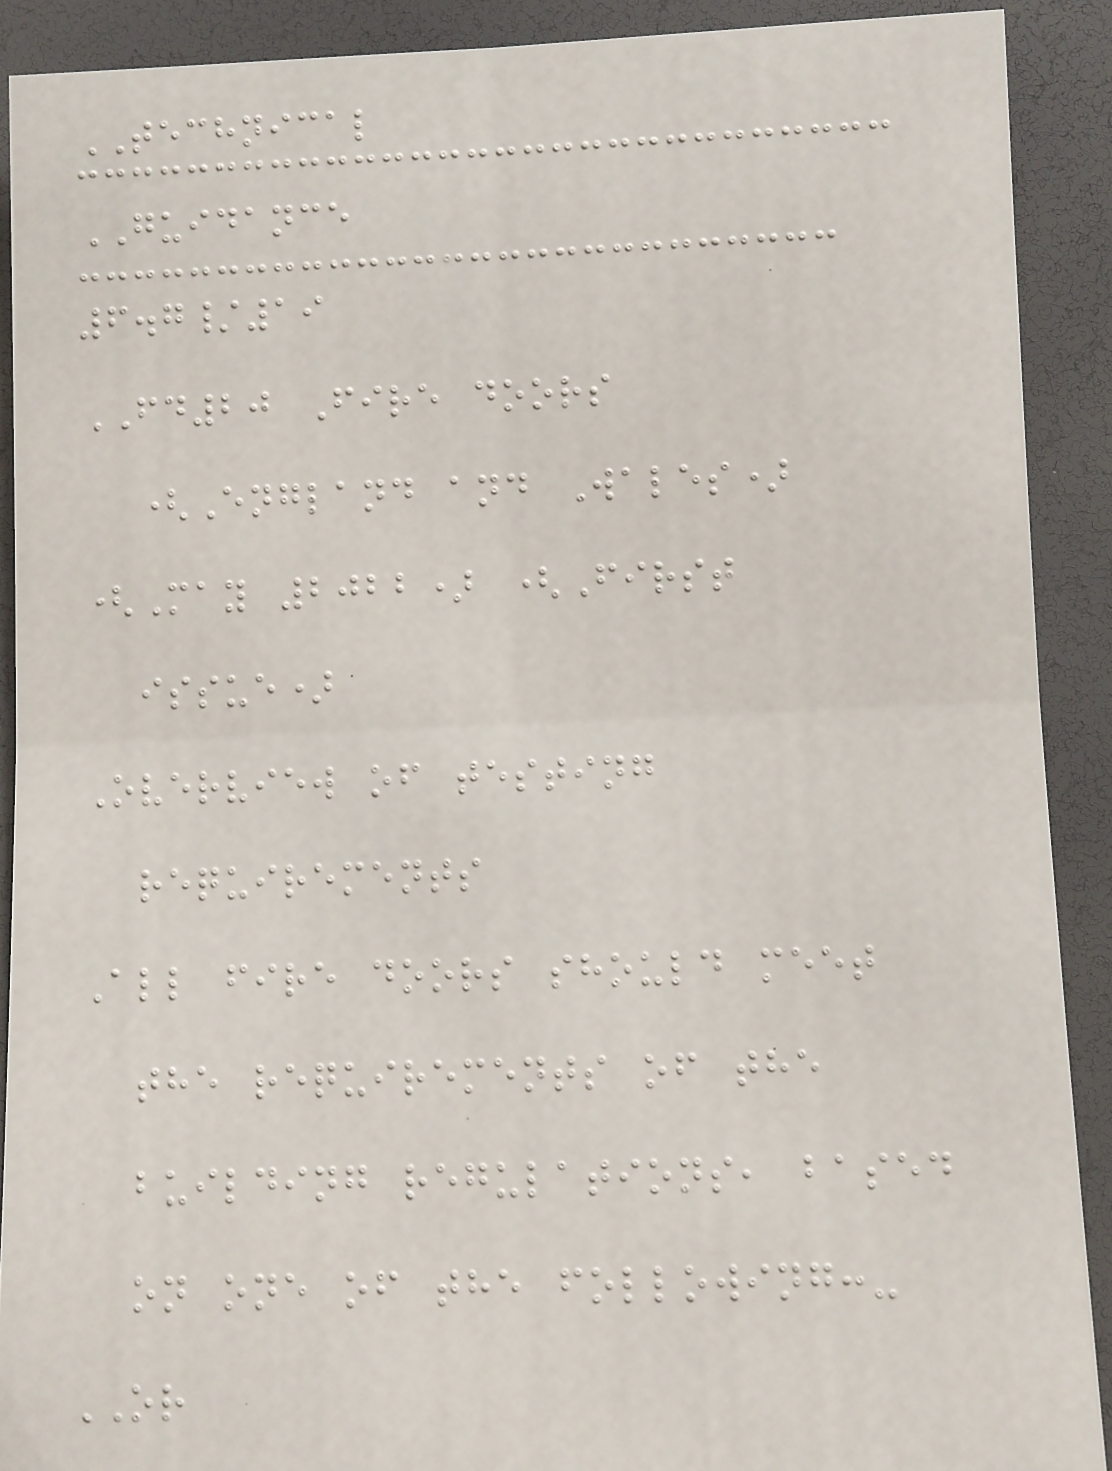TECHNICAL
GUIDANCE
6.7/19
FD20 Fire doors
(England and Wales)
(May 2022) (First
issue)
Overview of testing
requirements
All fire doors should meet
the requirements of the
building regulations, based
on one of the following:-
OR
